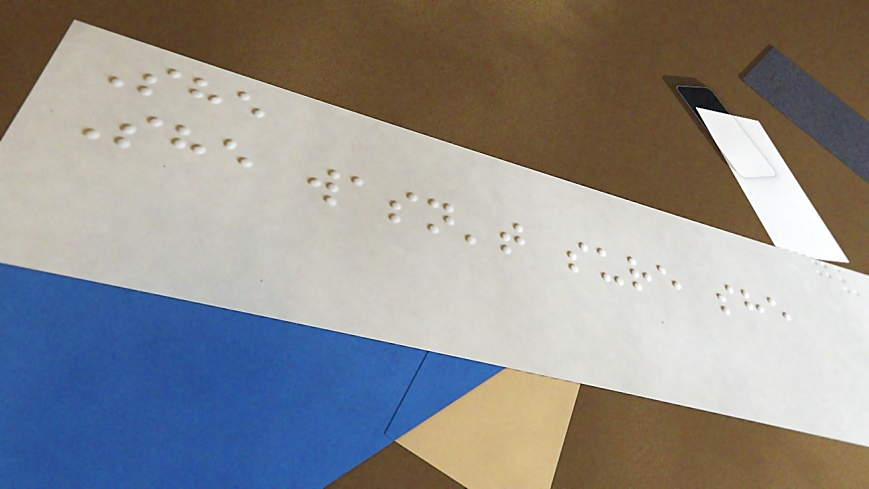She
She wasn't sure she
